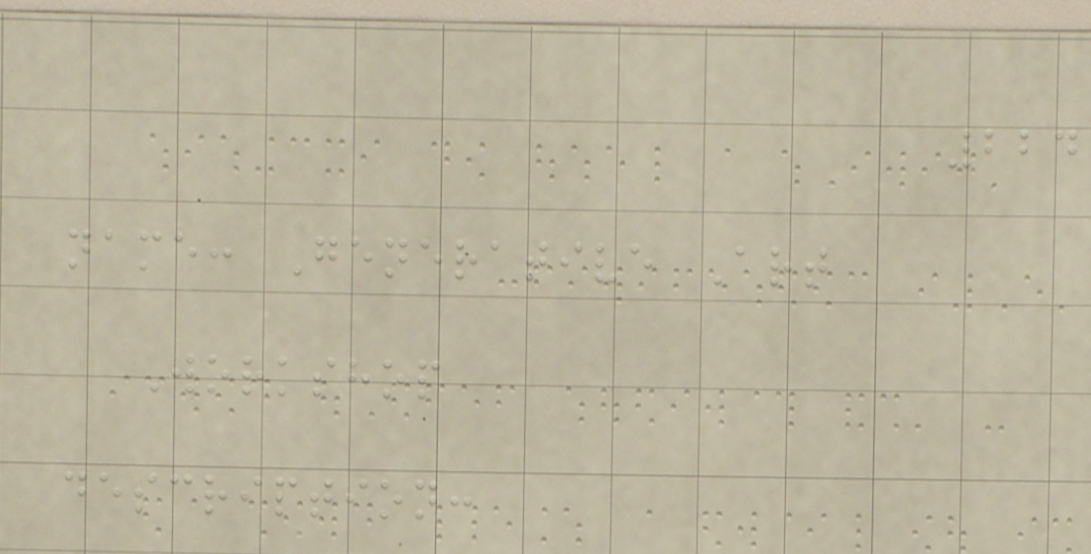224
name: Generative Art
Workshop
description:
